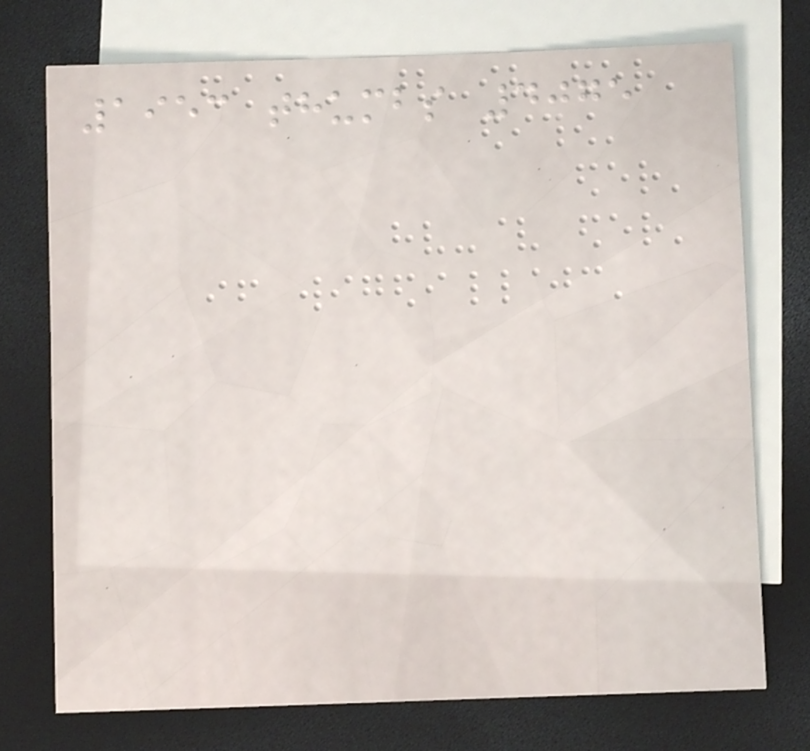1953 thumbs 4075
